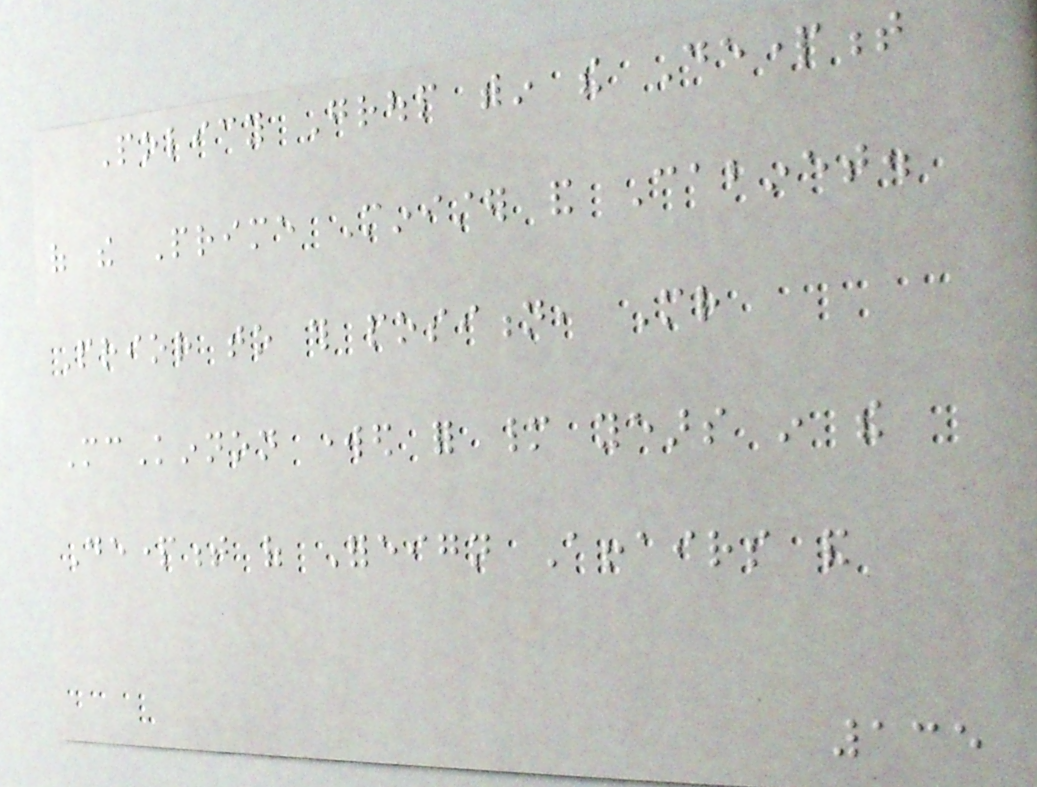Policy Group within the Department
of the Prime Minister and Cabinet.
Prior to this position, Mr
McKinnon worked for many years in the
Department of Foreign Affairs and
135
